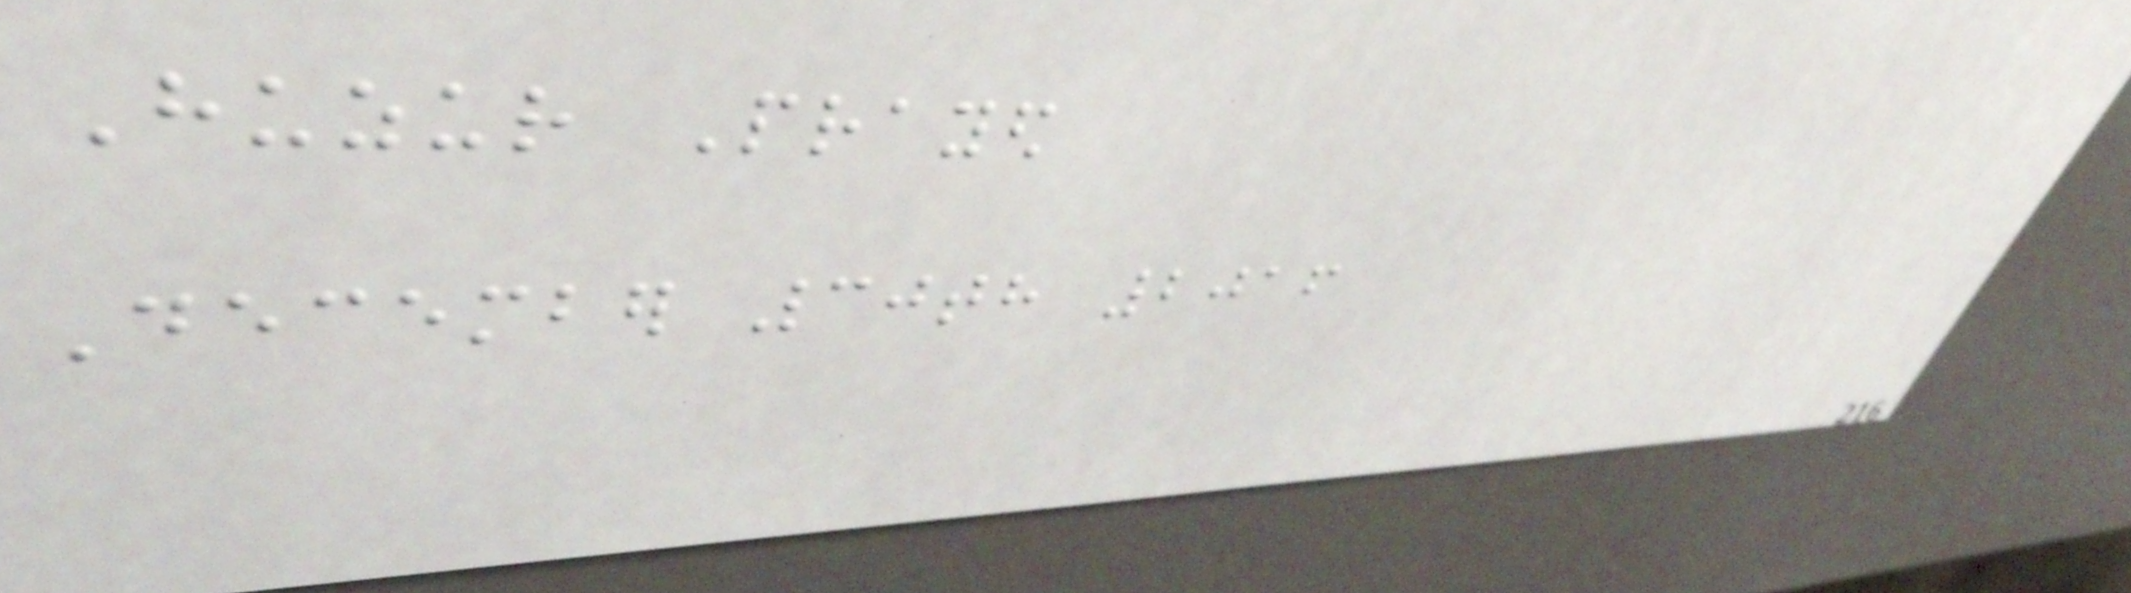Huzur Prayed
December 30th 2016
